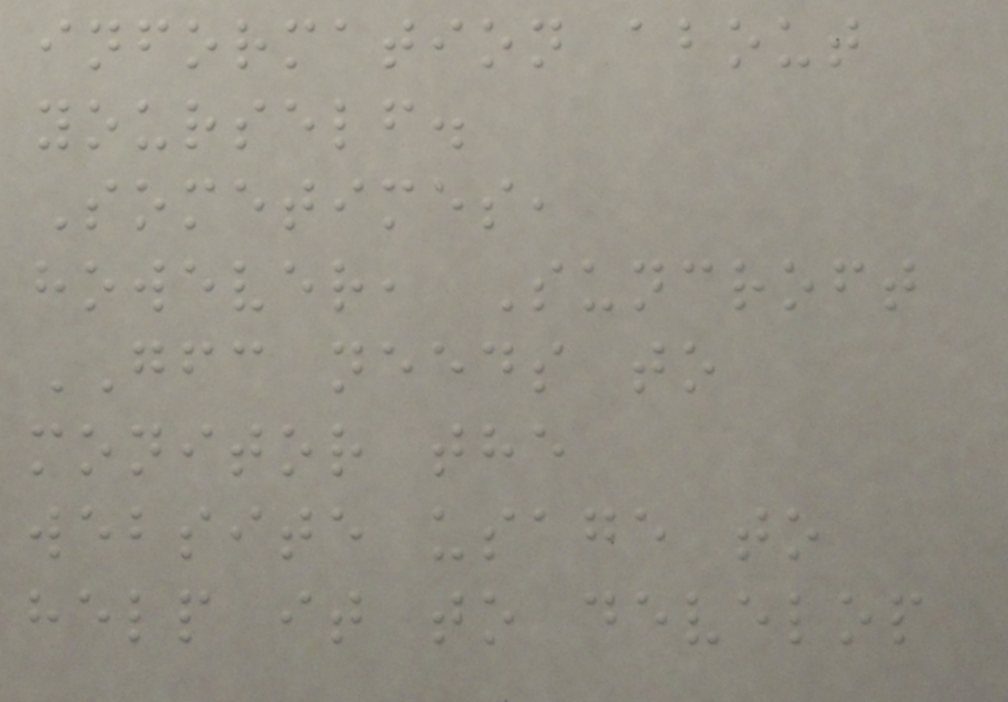information about
yourself.
Sometimes,
however, Suncroft
GFC needs to
monitor the
website usage to
help it to develop
